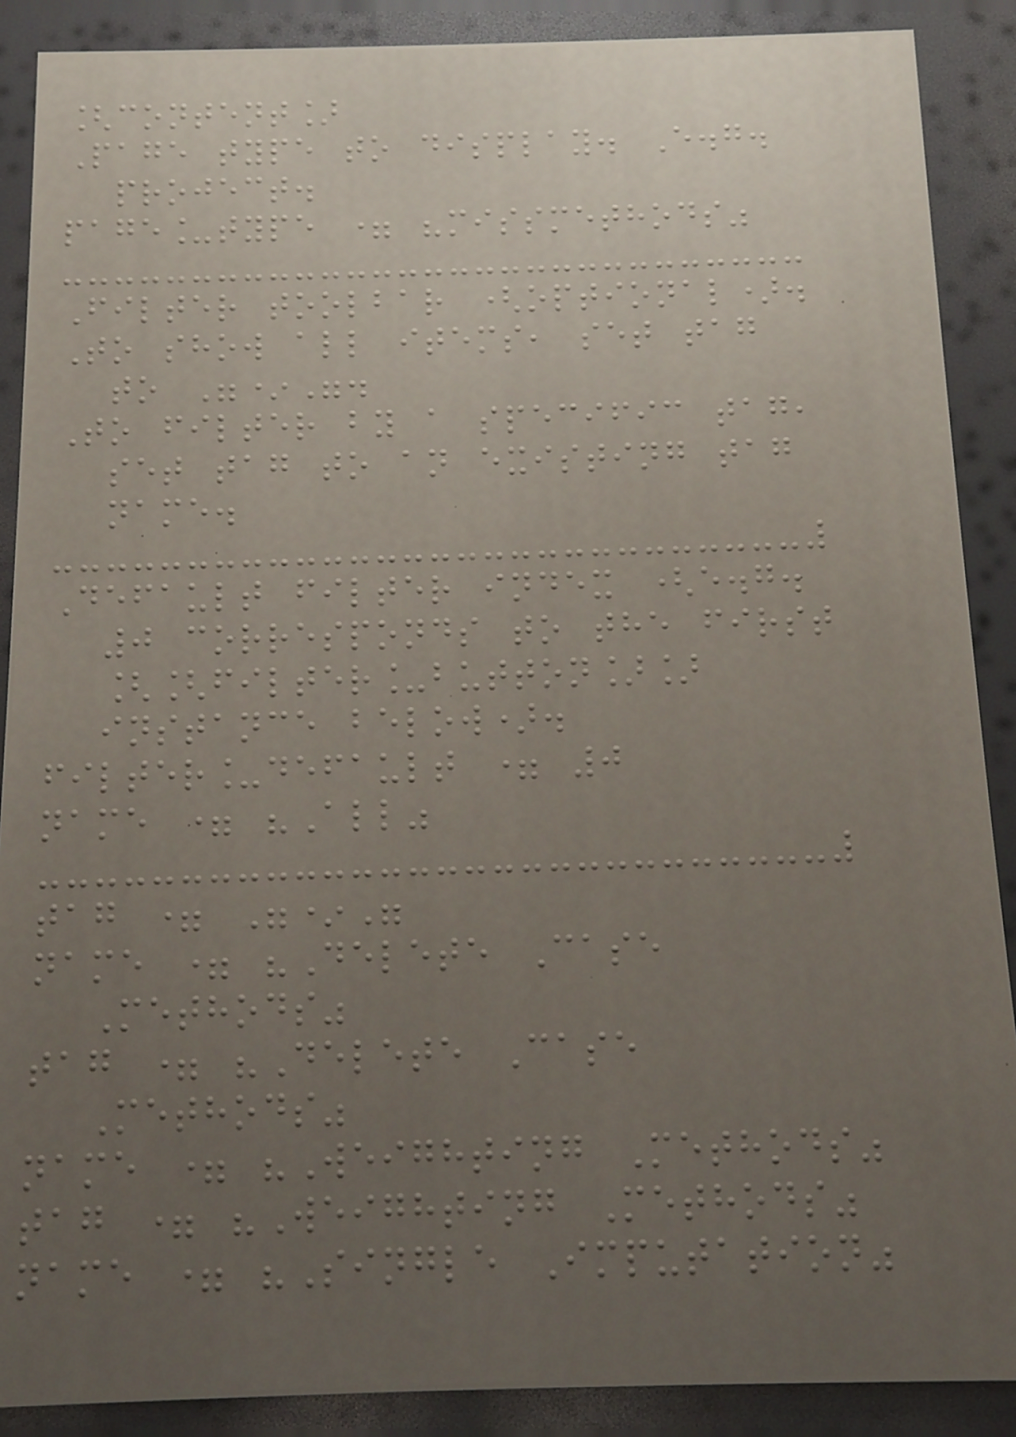[content]
Page type to display. E.g.
project.
page_type = "missmethods"
Filter toolbar (optional).
To show all items, set tag
to "*".
To filter by a specific tag,
set tag to an existing tag
name.
Default filter index (e.g.
0 corresponds to the first
[[filter_button]]
instance below).
filter_default = 0
name = "All"
tag = "*"
name = "Delete Case
Methods"
tag = "Delete Case
Methods"
name = "Weighting Methods"
tag = "Weighting Methods"
name = "Single Imputation"
